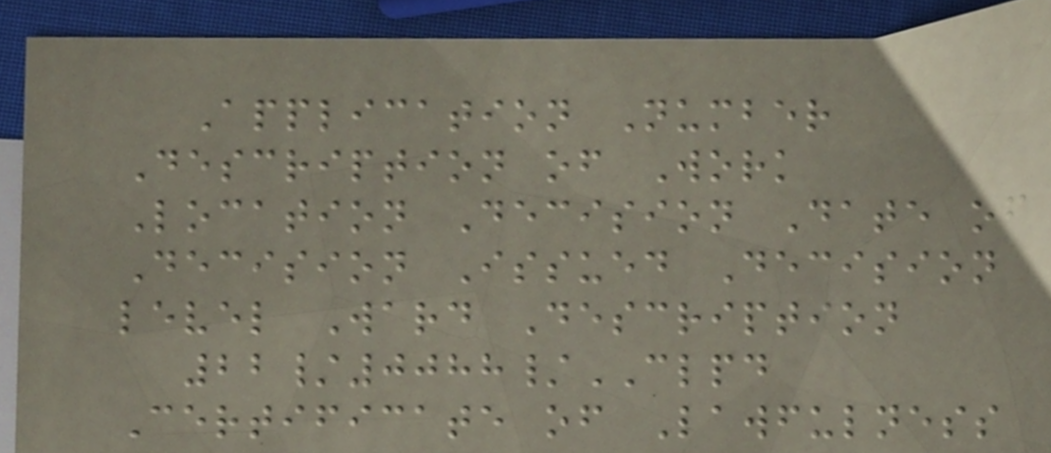Application Number
Description of Work
Location Decision Date of
Decision Issued Decision
level Ward Description
22/0088/CLPD
Certificate of Lawfulness
